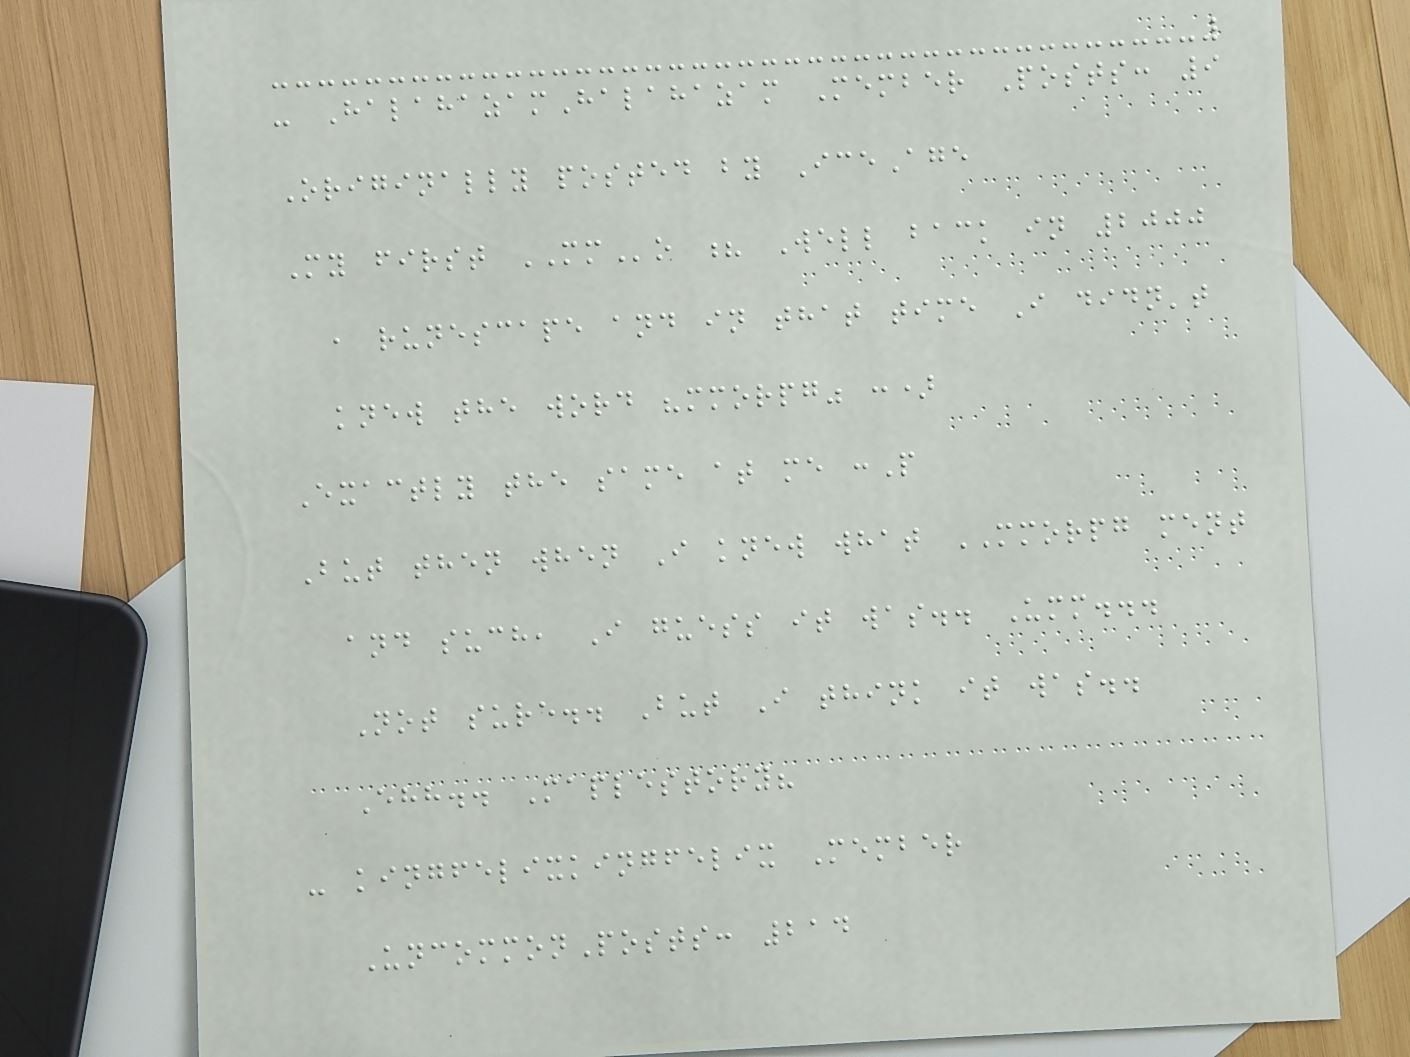- HalahazamHalahazam Member Posts: 9
Originally posted by IceAge
My first MMo ? Well back in 2000
, runescape and in that time I didn't
knew the word "mmorpg" :)
Exactly the same at me :P
But then when I knew what MMORPG ment
and such, I guess it was.. Umm...
Not sure.. But I think it was..
Ehh.. Maplestory?
- kingfelixkingfelix Member
UncommonPosts: 214
